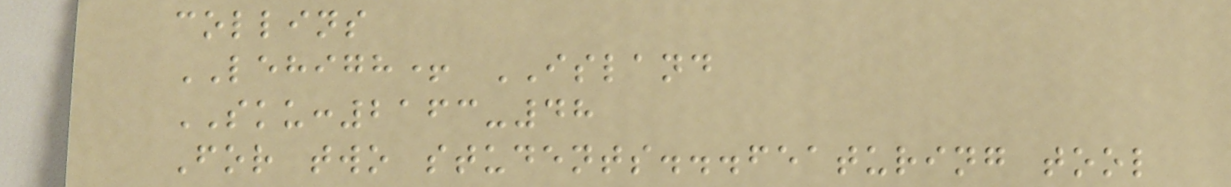collins
LEHIGH+ ISLAND
SKU:2163-48
For two students...featuring tool
